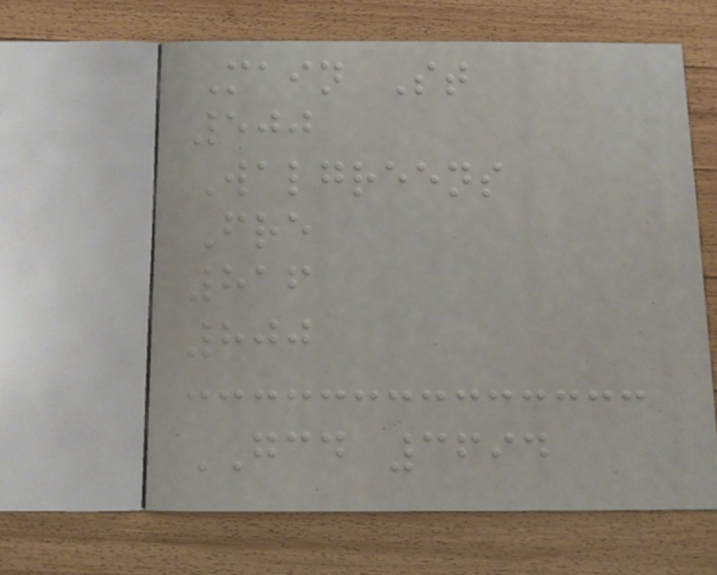Main St
500
Walgreens
Fre
816
800
GCD 3694
